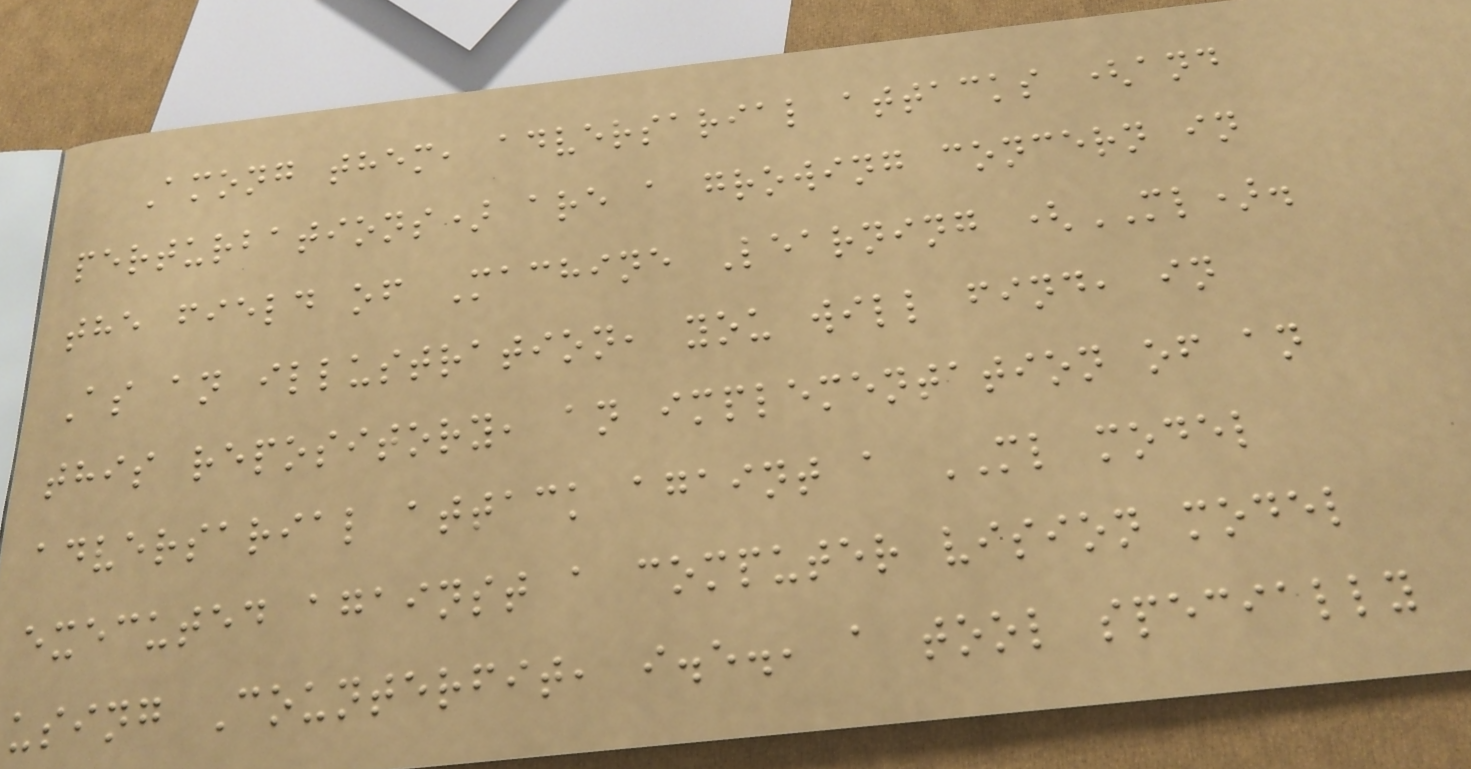Among them, adversarial attacks (and
perturbations) are a growing concern in
the field of Machine Learning (ML).
As an illustration, you will find, in
this repository, an implementation of an
adversarial attack againt a ML model
executed against a computer vision model
using Counterfit, i.e., a tool specially
